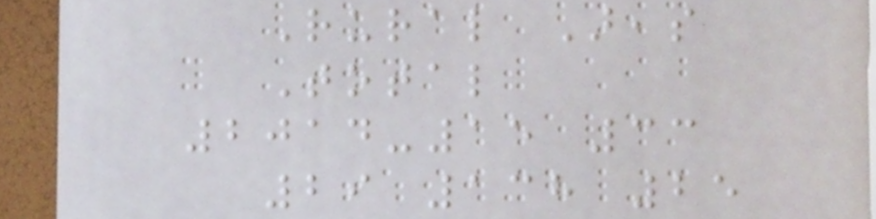Rural Areas
Total
2014-15 33
29 138 25
